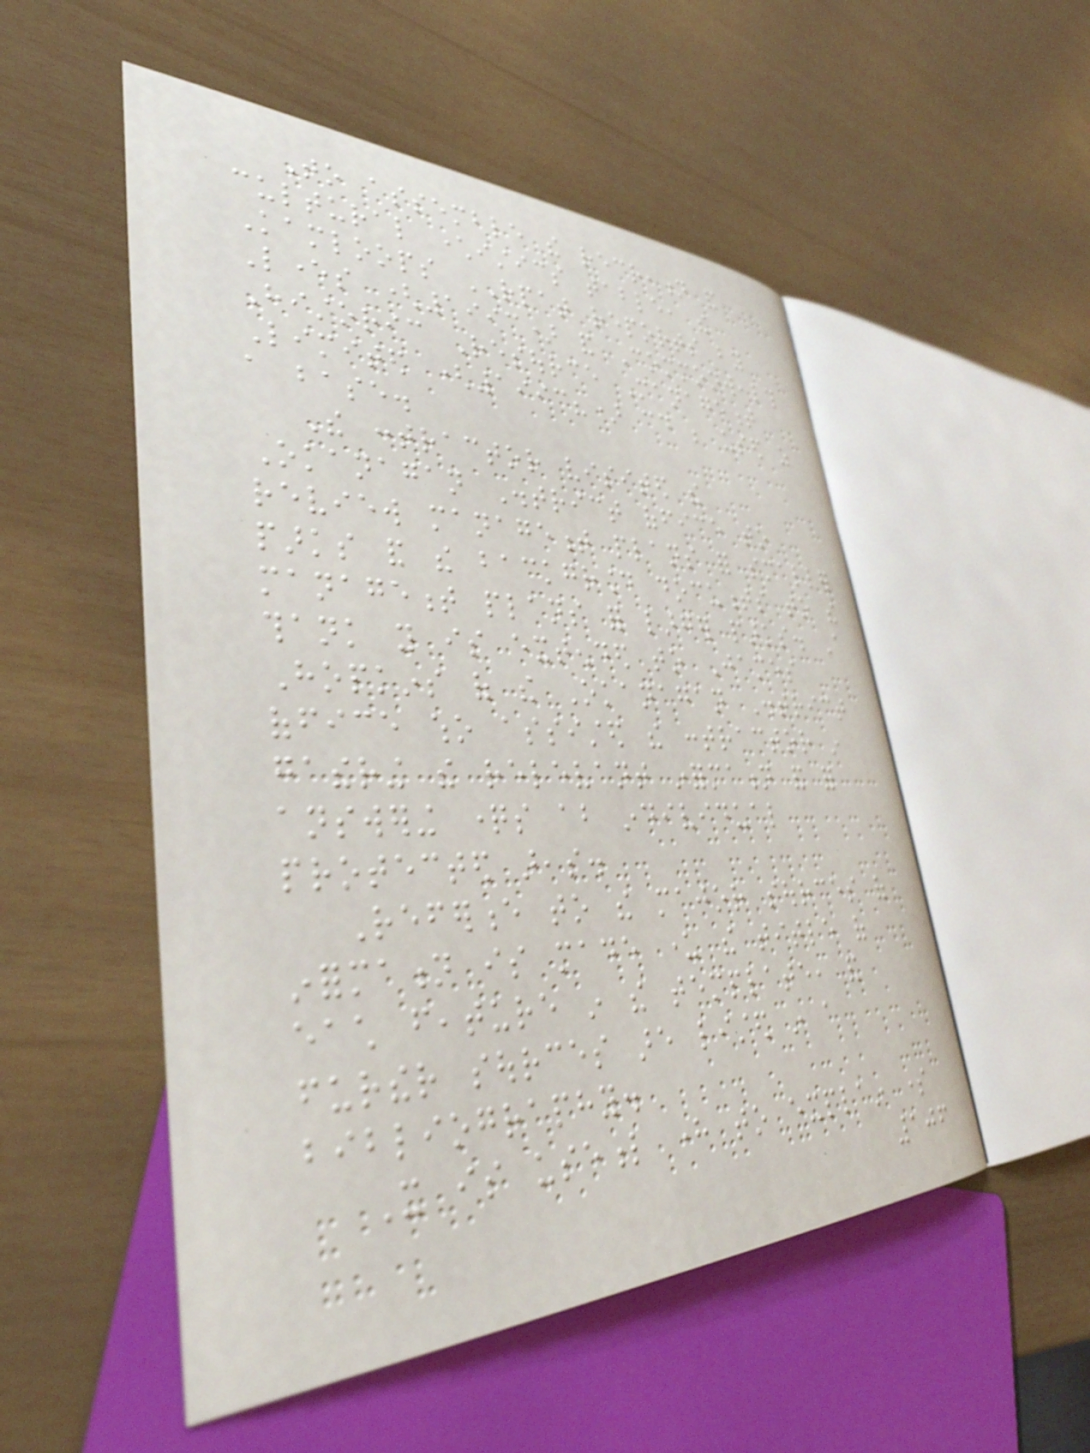To assemble the recreation and
cultural characteristics table, the
Kamloops RPAT reports by
Levers (1993) and Commonwealth
Historic Resource Management
Limited (1993?) could be used as
a base.
The contractor visited the
Okanagan District office to
review management plans for smaller
parks and the background documents to the
management plans for larger parks. A
thank you is extended to James
Hopkins of the Okanagan District
office who assisted the contractor in
gathering the relevant information and for
answering questions about individual
protected areas.
Reference to the major sources of
information is made under the title of
each feature in the template, and
further sources are listed in a
bibliography.
It is useful here to explain some
106
